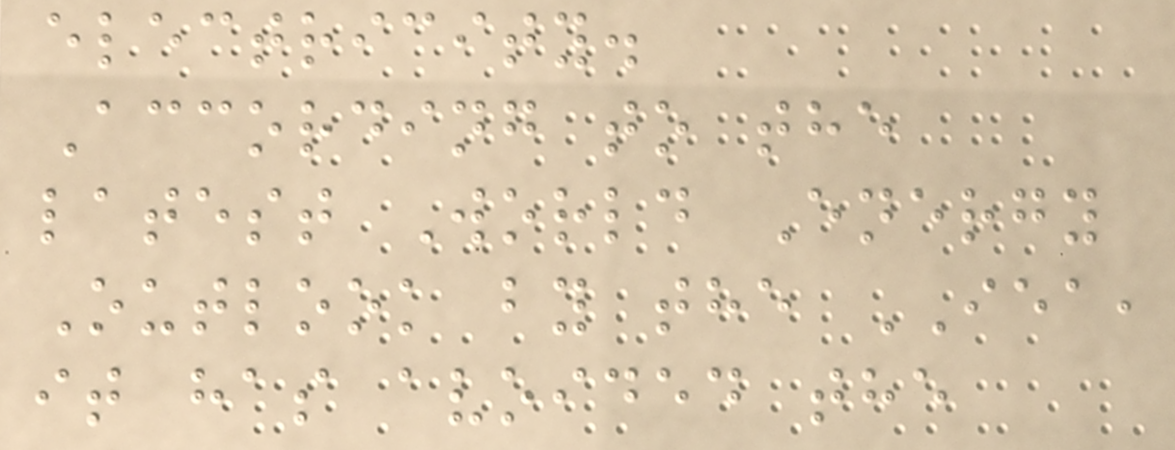electricity.
According to the
latest World Energy
Outlook by the IEA,
it has avoided the
